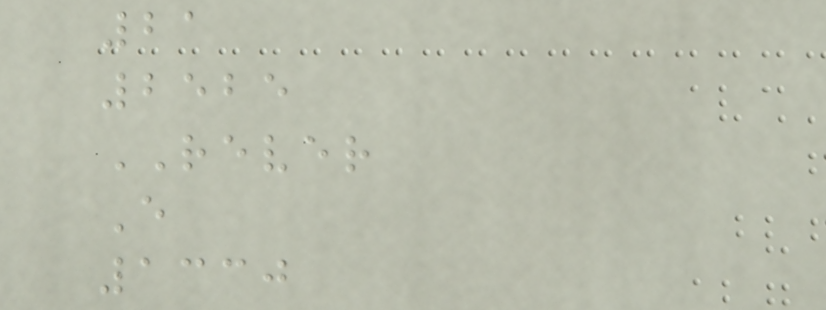21
2525
REVER
E
1330
